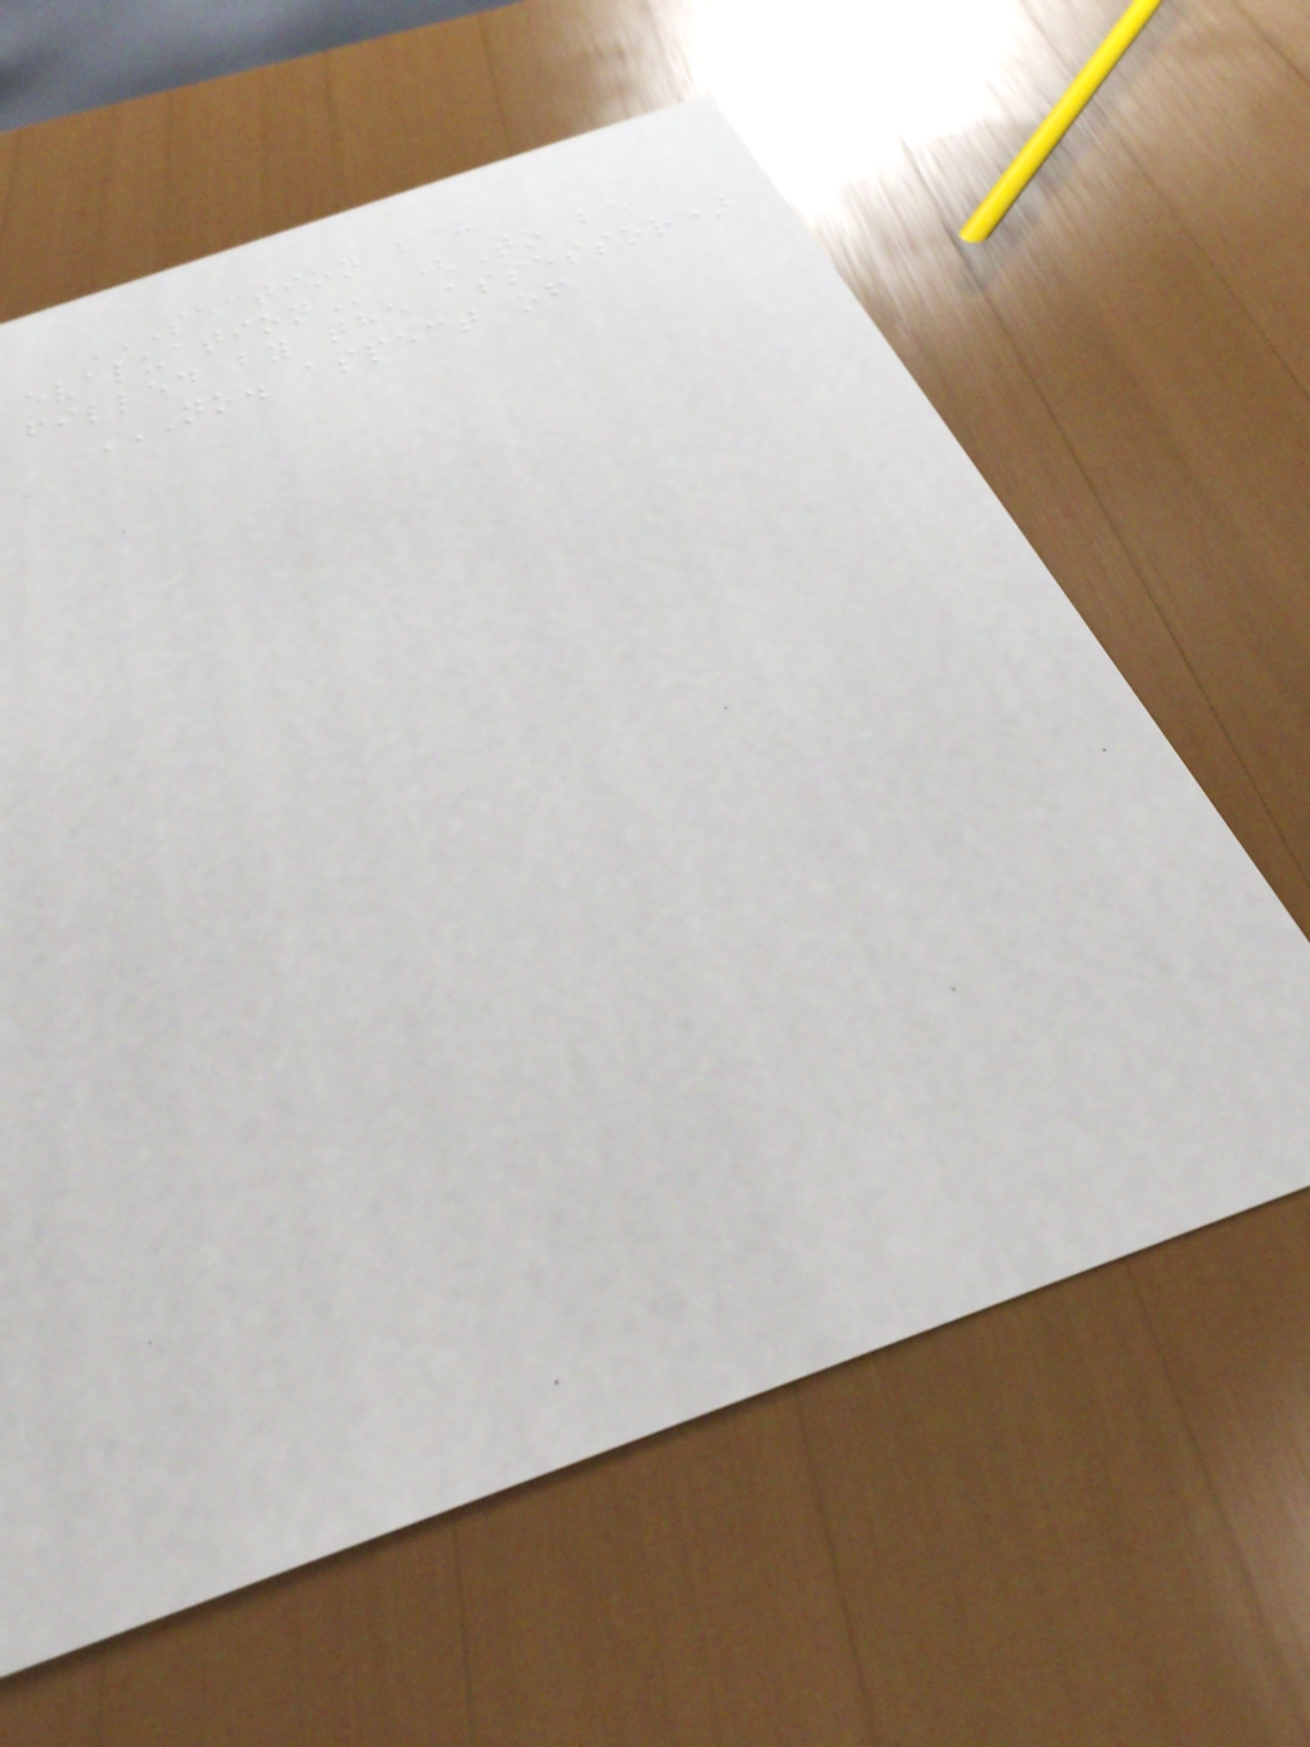SECTION B :
EVALUATION (To be
filled by the assessor)
NO. ASPECT OF
